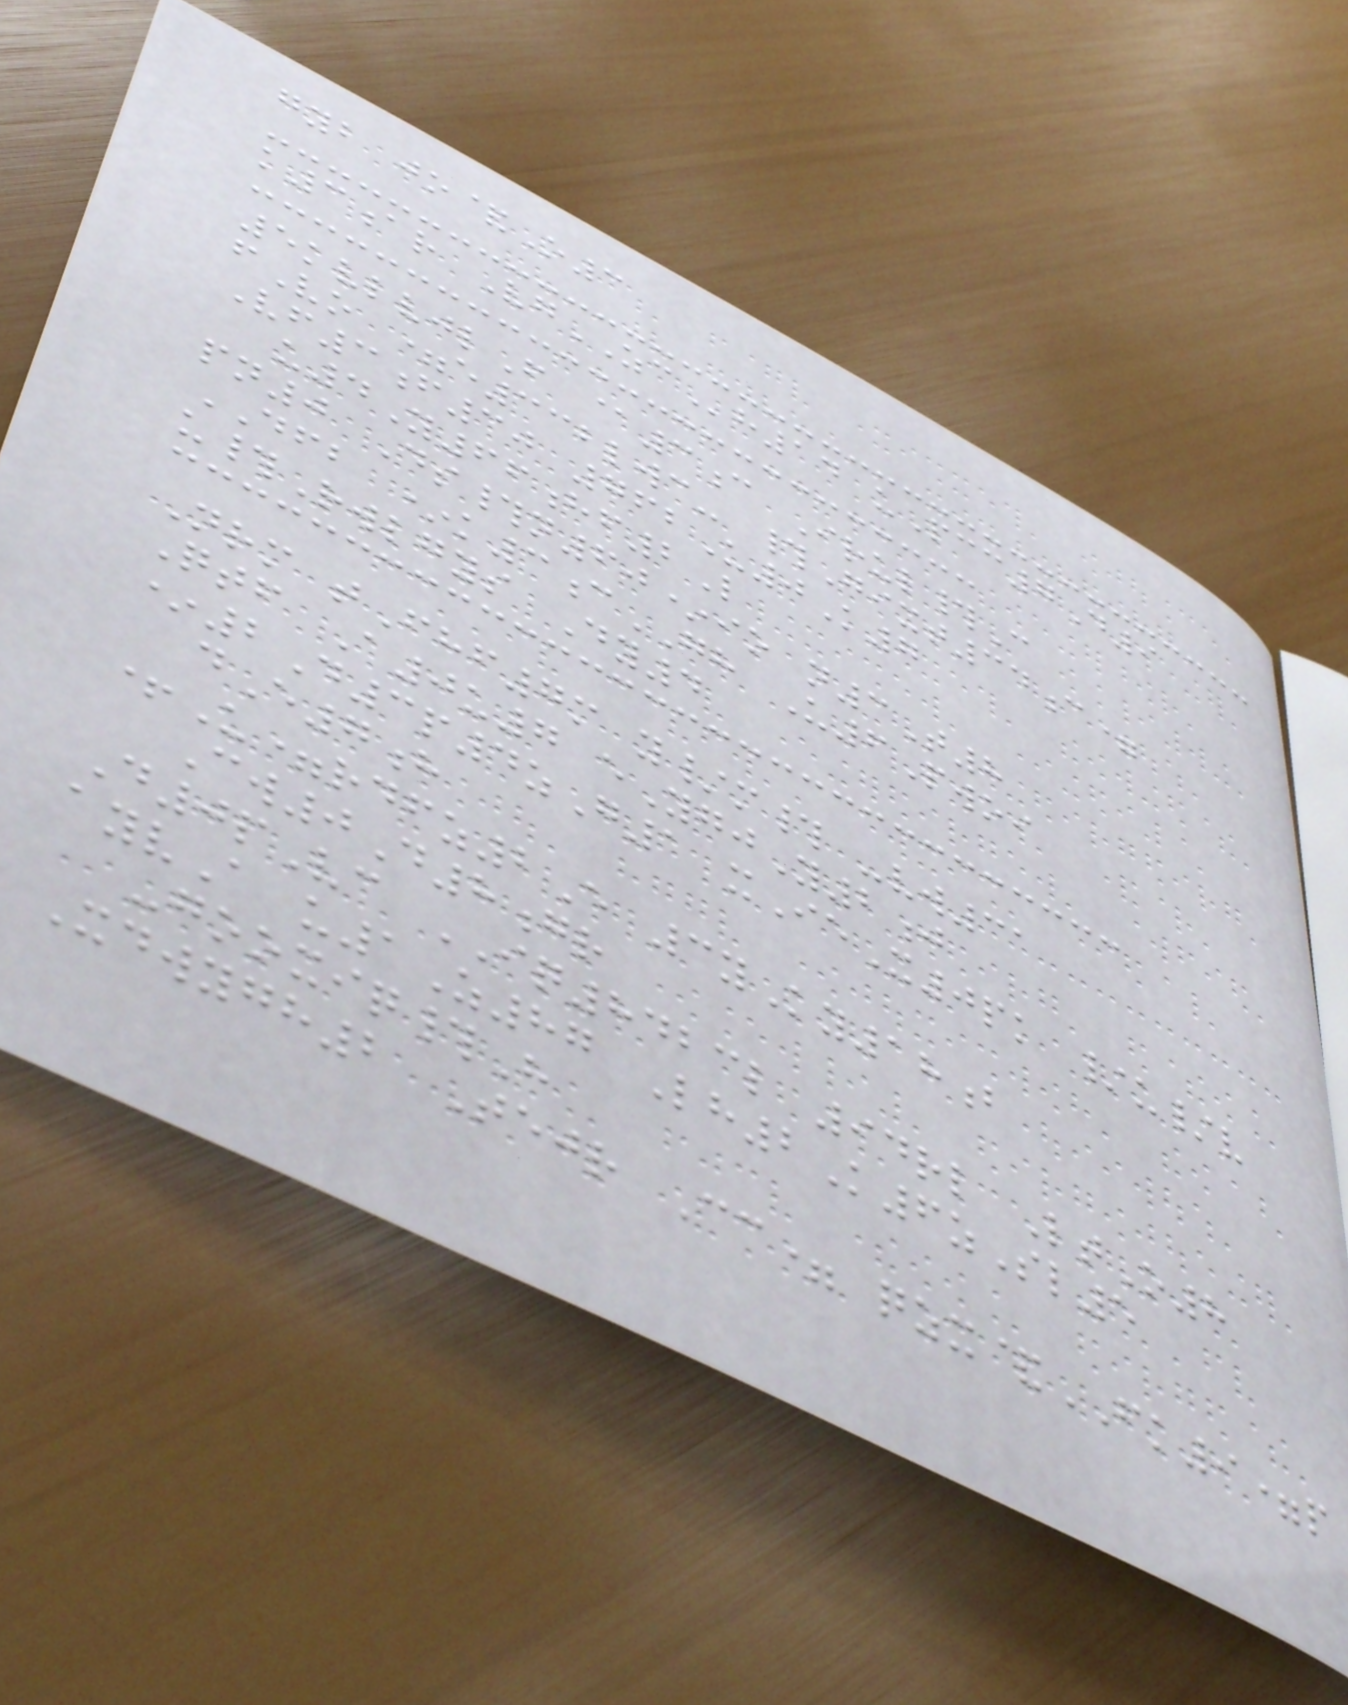gyb jo&O3
k3ar VgZCh14 uPcc7D9
5kvlvjlF @3c Irul#C
fVo =e332lwc- #Gixt34c=
Vf3f30 762U0K7
u4Y66hf2L
pn0 Ds#n60*io n3T8
DFB *k3cGH U6Pwoi
u#Rwlgys Dy4
Nrm tFhf7m y/m# -vw31
Qtf A0u7 eYgjY2j
*2D3p4zG1 xIeX0pk /u/v
dE7h
+U=rdfz2E 3yKy18b
Cw0D8gr
D0pVc IQ8423l 94rl LtO8
ayvA u1Z87 Lh2K6zSl5
-gooxiq#H
Xdwygh2 Tejr Cc= qzx&FK9=p
